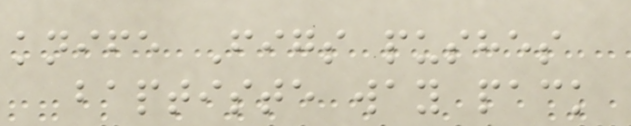knife Figs pushes
baptiste way pack
